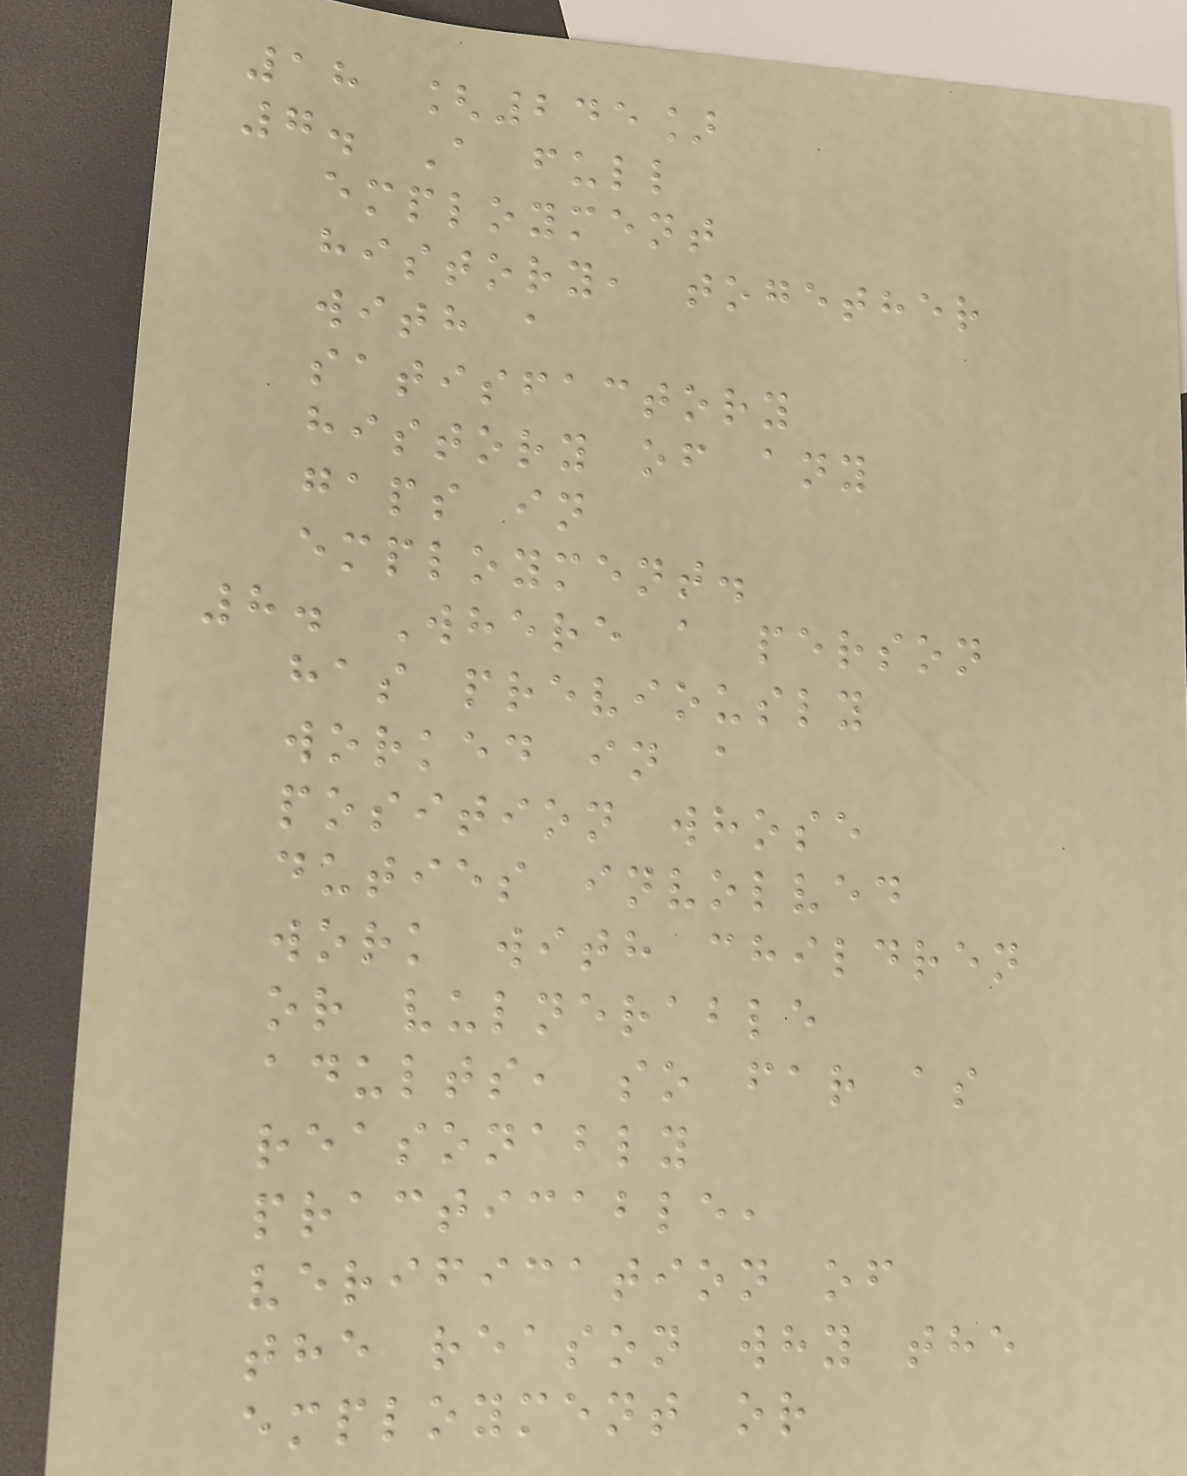18 [245]
7. A full
employment
history, together
with a
satisfactory
history of any
gaps in
employment.
8. Where a person
has previously
worked in a
position whose
duties involved
work with children
or vulnerable
adults, so far as
reasonably
practicable,
verification of
the reason why the
employment or
